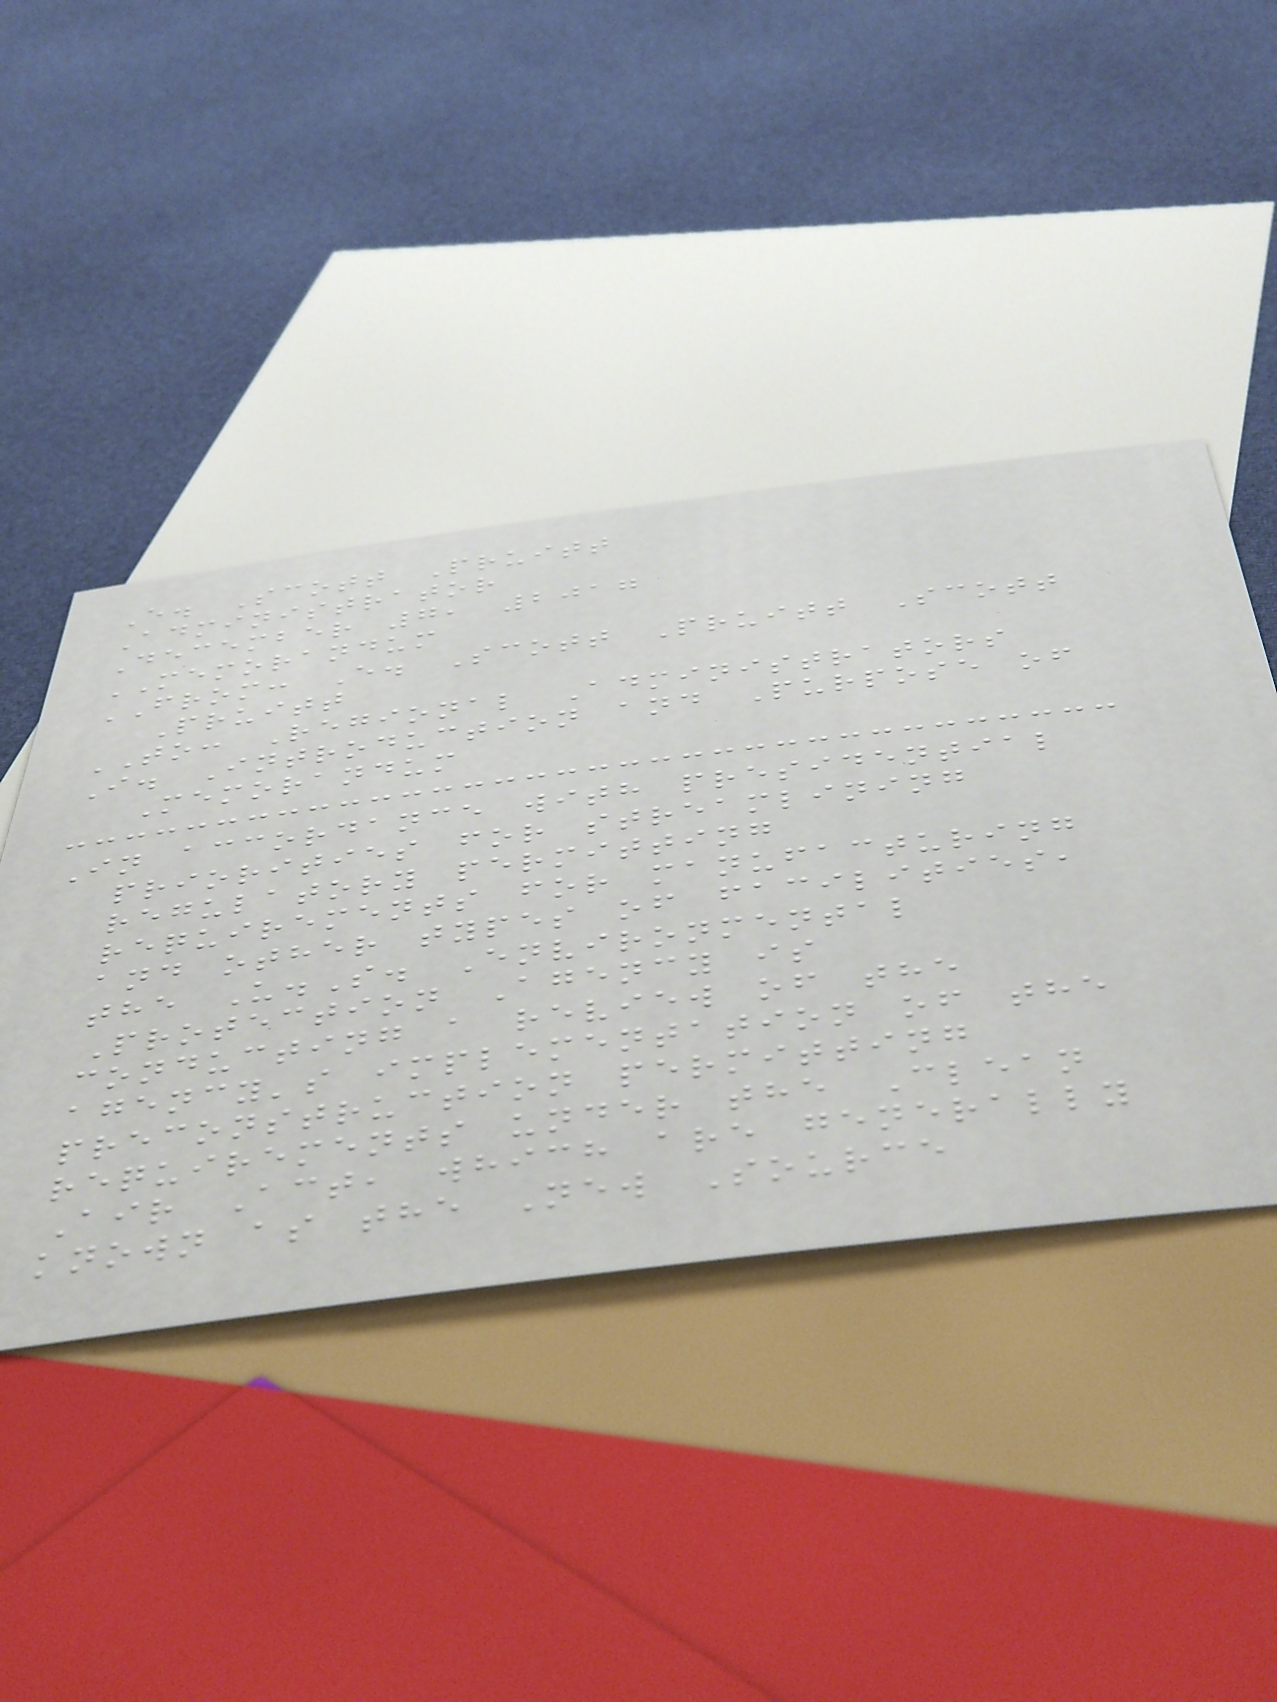E. Scott Pruitt
Administrator
December 7, 2017
MEMORANDUM
FROM: E. Scott Pruitt Scott
Pruitt
TO: Regional Administrators
I. Introduction and Purpose of
Memorandum
In accordance with presidential
priorities for streamlining
regulatory permitting
requirements for manufacturing
and other types of facilities,
the U.S. Environmental
Protection Agency is
conducting a review of the
agency's implementation of the
preconstruction permitting
requirements under the Clean
Air Act, which are generally
known as the New Source
